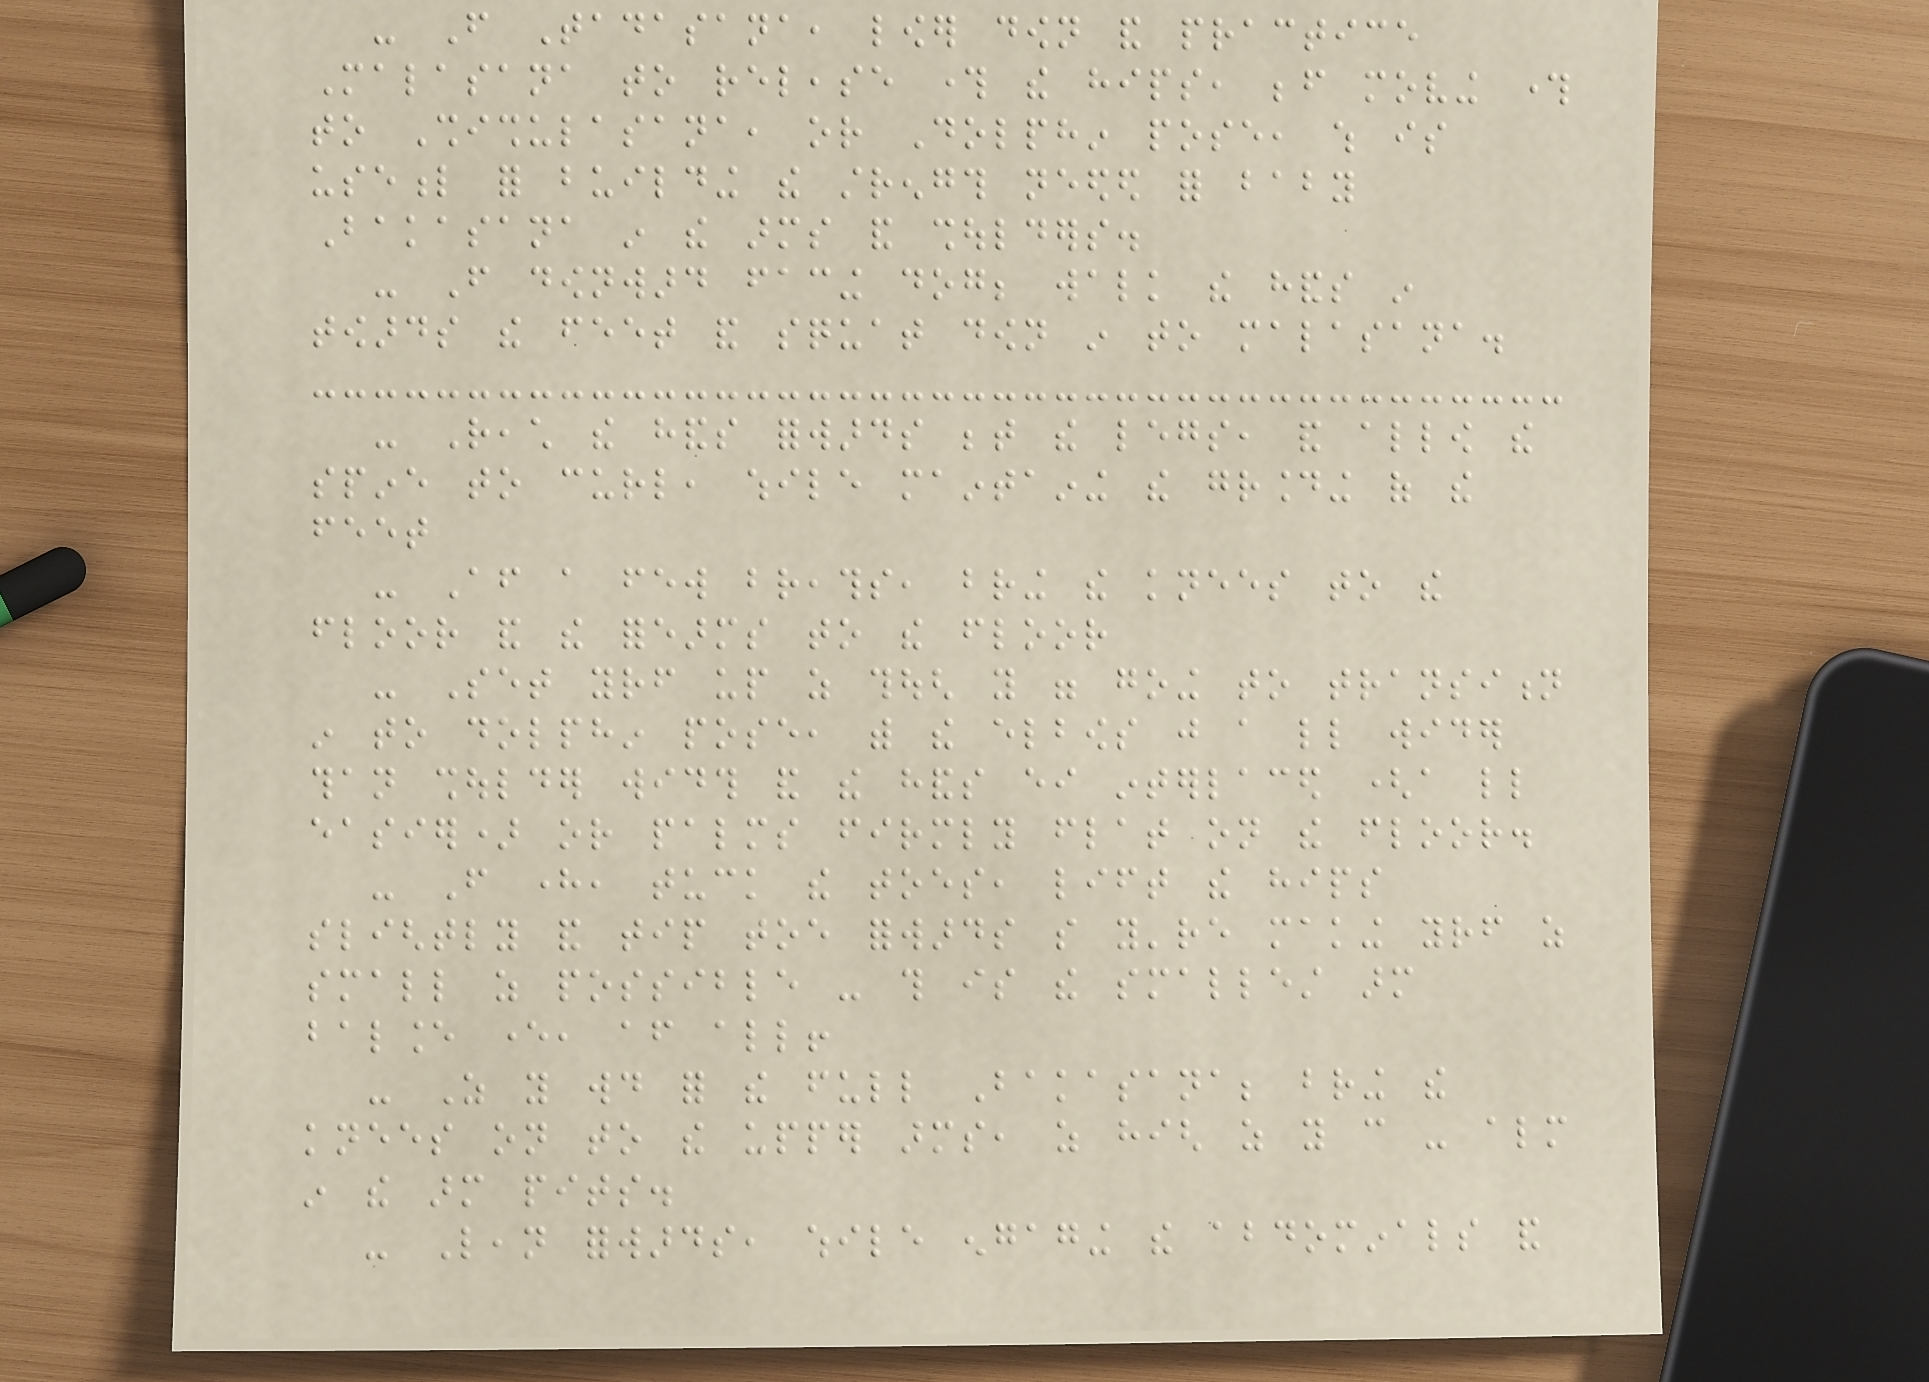- From Tadasana, lower down and practice
Malasana to release through the hips, before moving through
to Shishulasana, or Dolphin pose, which is
useful for building the strength needed for baby
Bakasana in the arms and shoulders.
- From downward facing dog; walk the hands in
towards the feet and squat down in to malasana.
- Reach the hands forwards between the legs, and allow the
spine to curl, while maintaining the grounding of the
feet
- After a few breaths, bring the knees to the
floor and the forearms to the floor
- Set yourself up as though you were going to transition
in to dolphin pose, with the elbows just a little wider
than shoulder width and the hands either interlaced (a little
easier) or palms firmly flat on the floor.
- From here, tuck the toes, lift the hips
slightly and tip toe forwards so you're making yourself as
small as possible - this is the smallest arm
balance ever, after all!
- As you would for the full Bakasana; bring the
knees on to the upper arms, as high as you can - almost
in the arm pits.
- Lean forwards, while engaging the abdominals and
